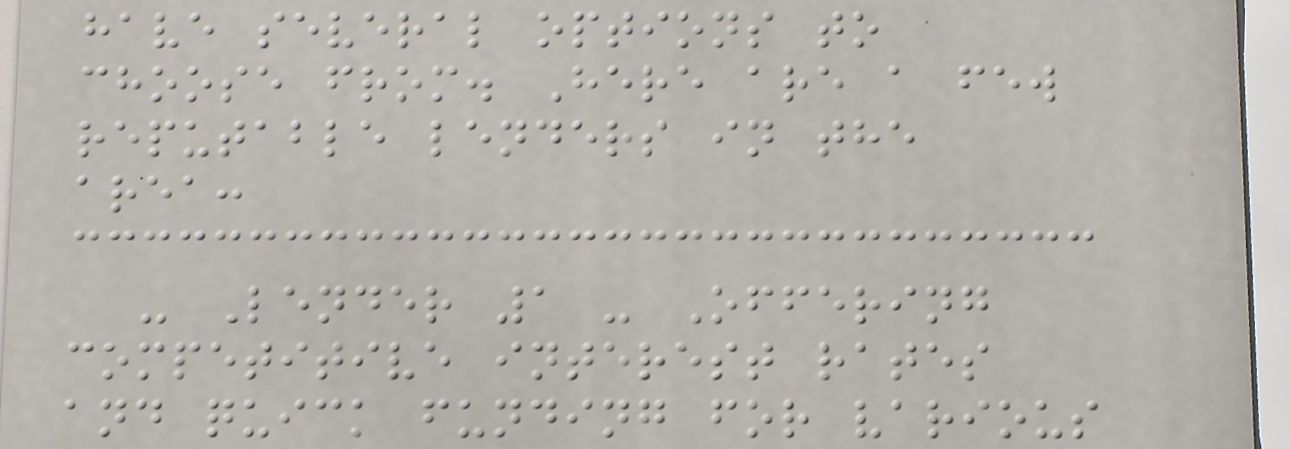have several options to
choose from. Here are a few
reputable lenders in the
area:
- Lender 1 - Offering
competitive interest rates
and quick funding for various
